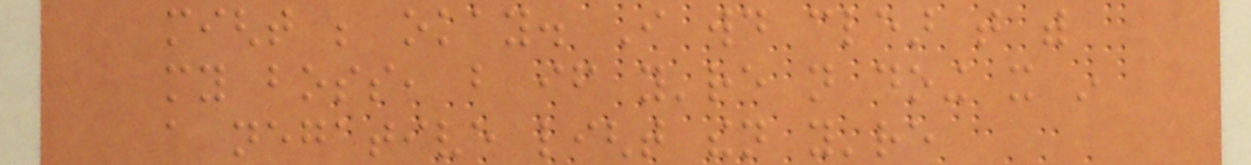might be okay. I would clear that with
my boss, but if you're not doing it in
a negative light then you're
